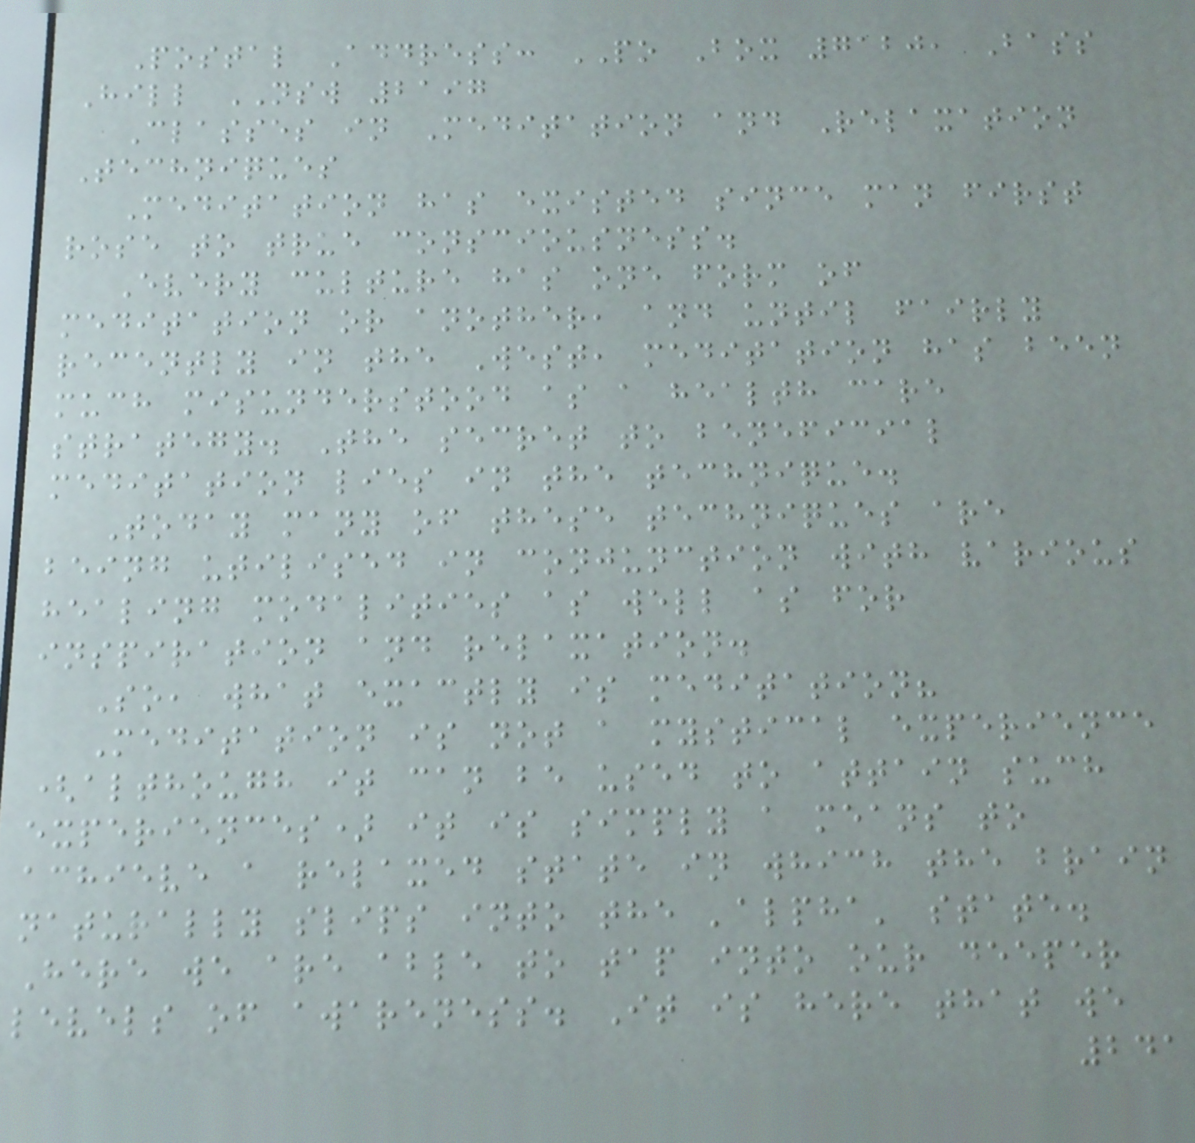Postal Address: PO Box 7120, Bass
Hill NSW 2197
Classes in Meditation and Relaxation
Techniques
Meditation has existed since man first
rose to true consciousness.
Every culture has one form of
meditation or another, and until fairly
recently in the West, meditation has been
much misunderstood as a health care
strategy. The secret to beneficial
meditation lies in the technique.
Today many of these techniques are
being utilised in conjunction with various
healing modalities as well as for
inspiration and relaxation.
So, what exactly is meditation?
Meditation is not a mystical experience
(although it can be used to attain such
experiences) it is simply a means to
achieve a relaxed state in which the brain
naturally slips into the 'alpha' state.
Here we are able to tap into our deeper
levels of awareness. It is here that we
241
